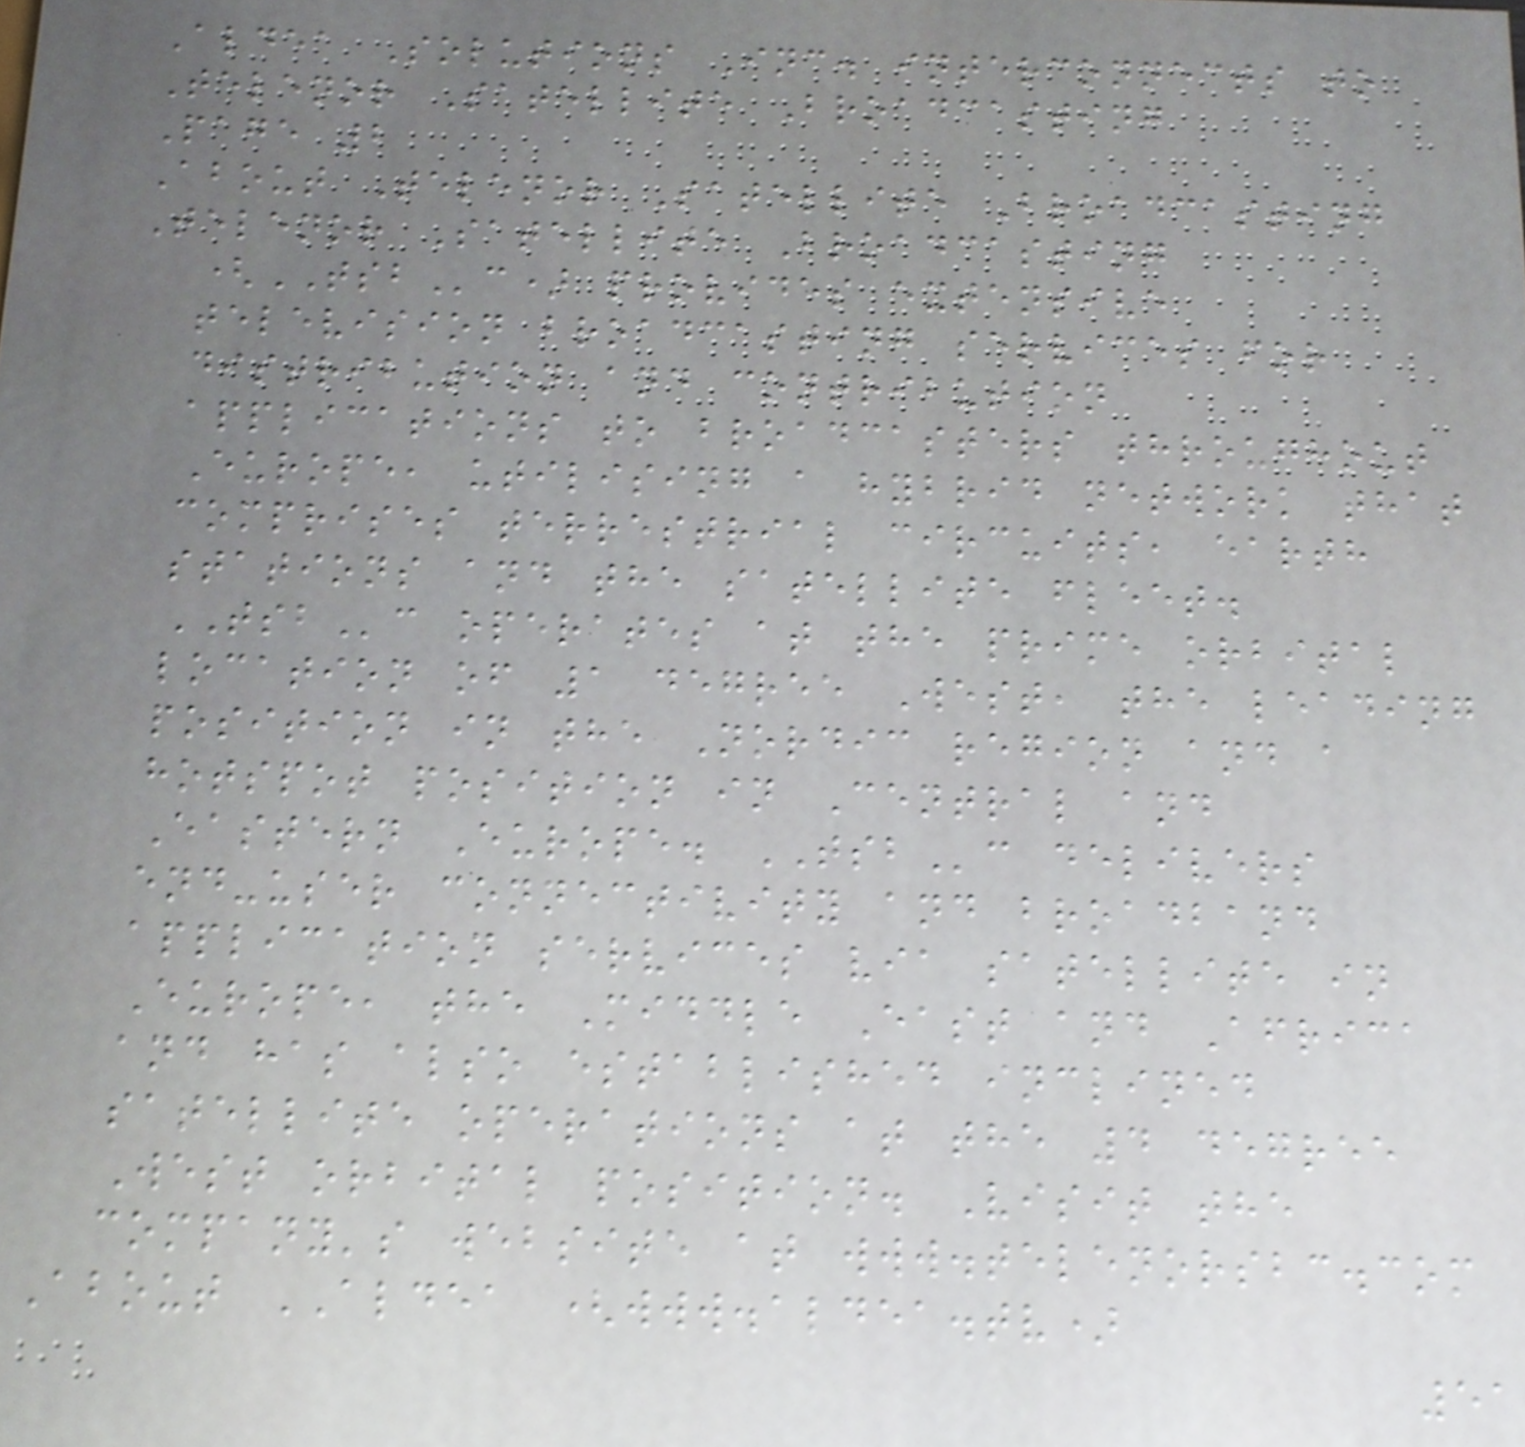Aldea Solutions Inc. interconnects to
Telenor Satellite Broadcasting
Page 2
About Telenor Satellite Broadcasting
Telenor Satellite Broadcasting
(TSBc) provides extensive
television broadcasting services for
distribution and contribution
applications to broadcasters throughout
Europe, utilising a hybrid network that
comprises terrestrial circuits, earth
stations and the satellite fleet.
TSBc operates at the prime orbital
location of 1 degree West, the leading
position in the Nordic region and a
hotspot position in Central and
Eastern Europe. TSBc delivers
end-user connectivity and broadband
application services via satellite in
Europe, the Middle East and Africa
and has also established inclined
satellite operations at the 4 degree
West orbital position. Visit the
company's website at www.telenorsbc.com
About ALDEA (www.aldea.tv)
51
